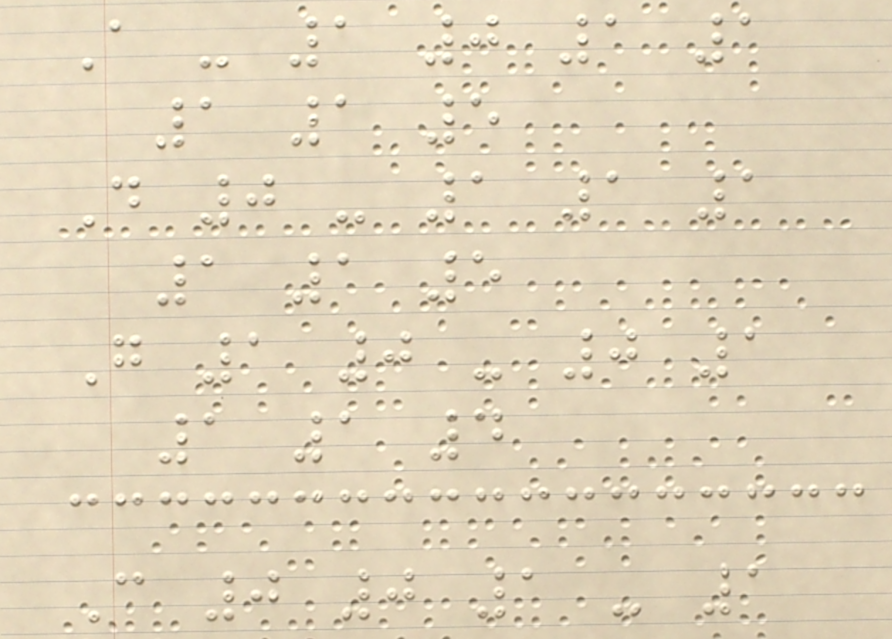A - 1 0 1 1
1 1 5
D 0 - 1 1 1
1 1 5
G 1 0 - 0 1
1 1 4
C 0 0 1 - 1
